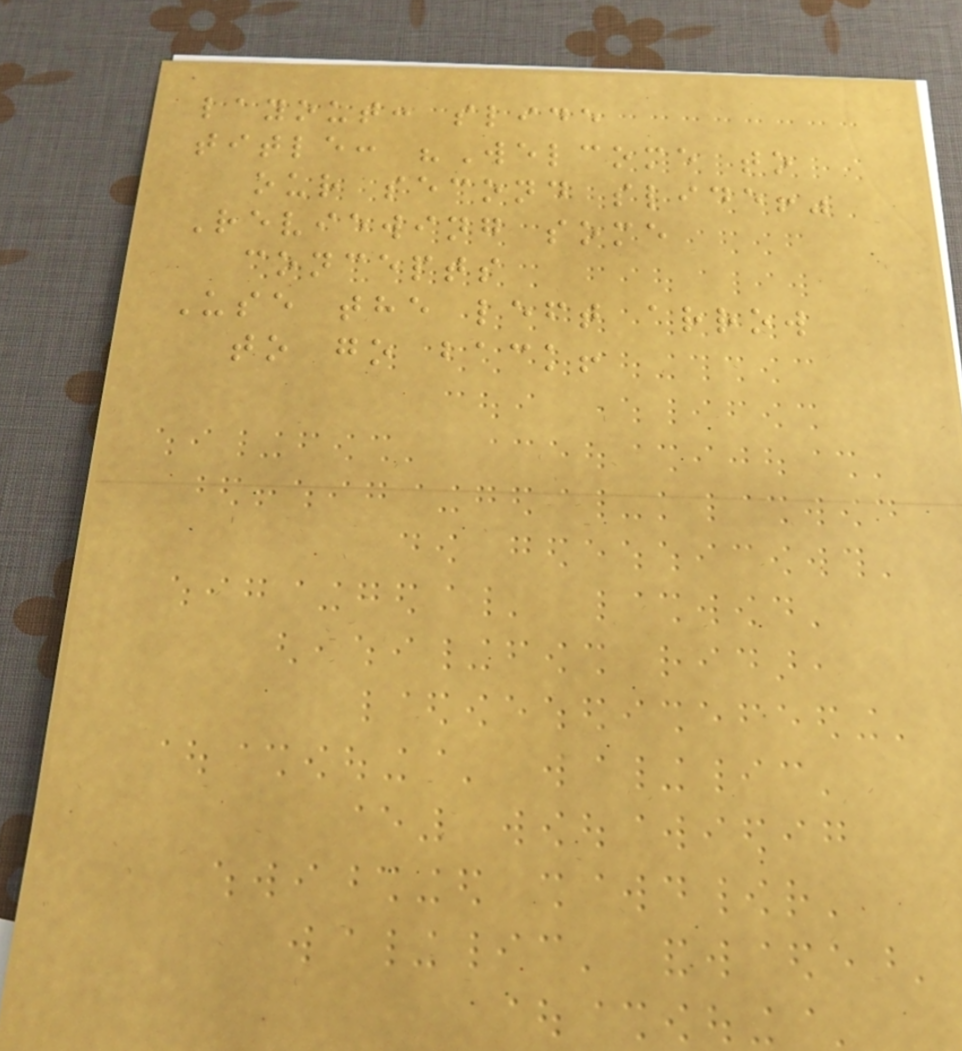layout: slide
title: "Welcome to
our second slide!"
Reviewing some
concepts
Use the left arrow
to go back!
